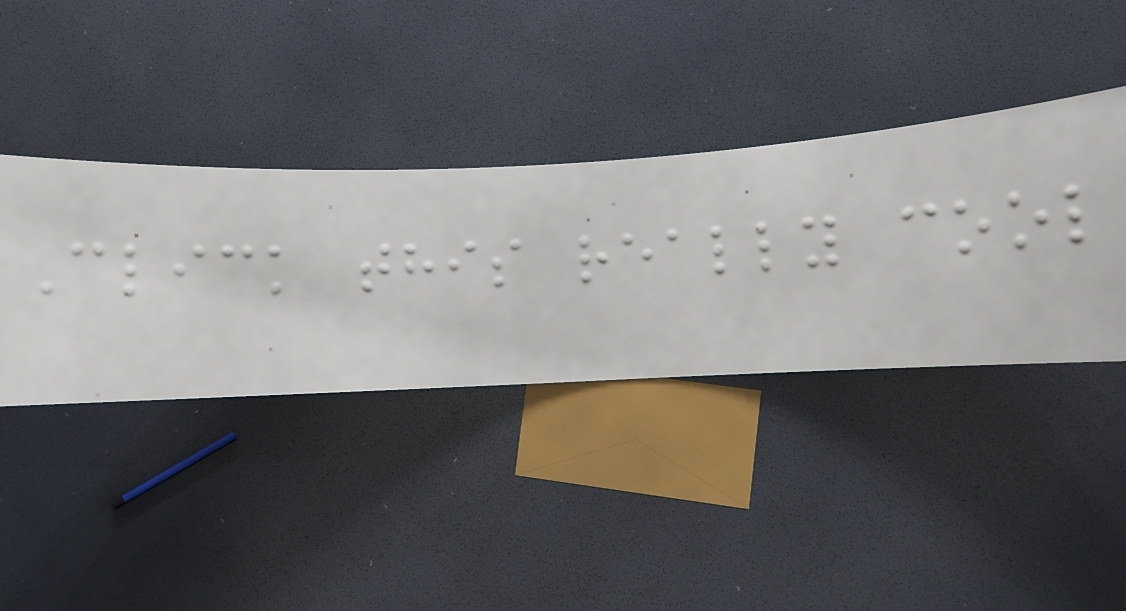Click this really cool
